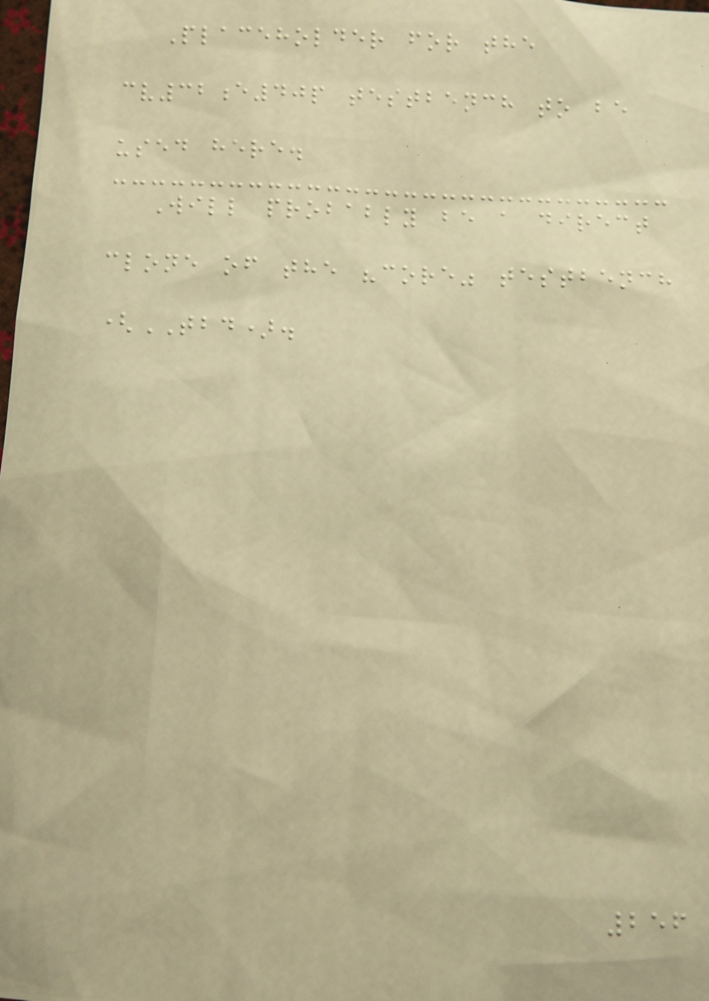Placeholder for the
cv32e40p testbench to be
used here.
Will probably be a direct
clone of the "core" testbench
(TBD).
256
